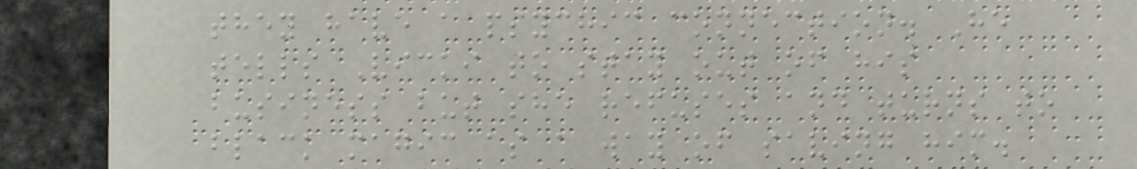they have a psychic connection. He
tells Vicki to stay out of his
business but she refuses and turns to
black magic as a way of saving him.
